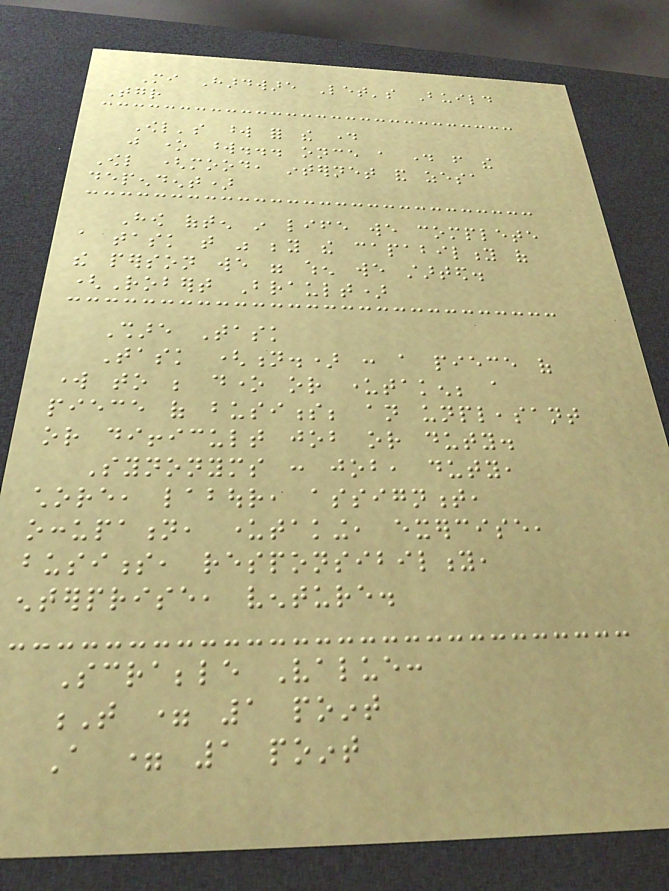Mi Hardware Let's Build
Together
Owl's word for the day
just one word... once a day from the
Owl (mood, internet and zesa
dependent)
How often in life we complete
a task that was beyond the capability of
the person we were when we started.
(Robert Brault)
Share Task
Task (n.) : a piece of
work to be done or undertaken; a
piece of business; an unpleasant
or difficult job or duty.
Synonyms : job, duty,
chore, labour, assignment,
occupation, undertaking, exercise,
business, responsibility,
enterprise, venture.
Scrabble Value:
T = 1 point
A = 1 point
